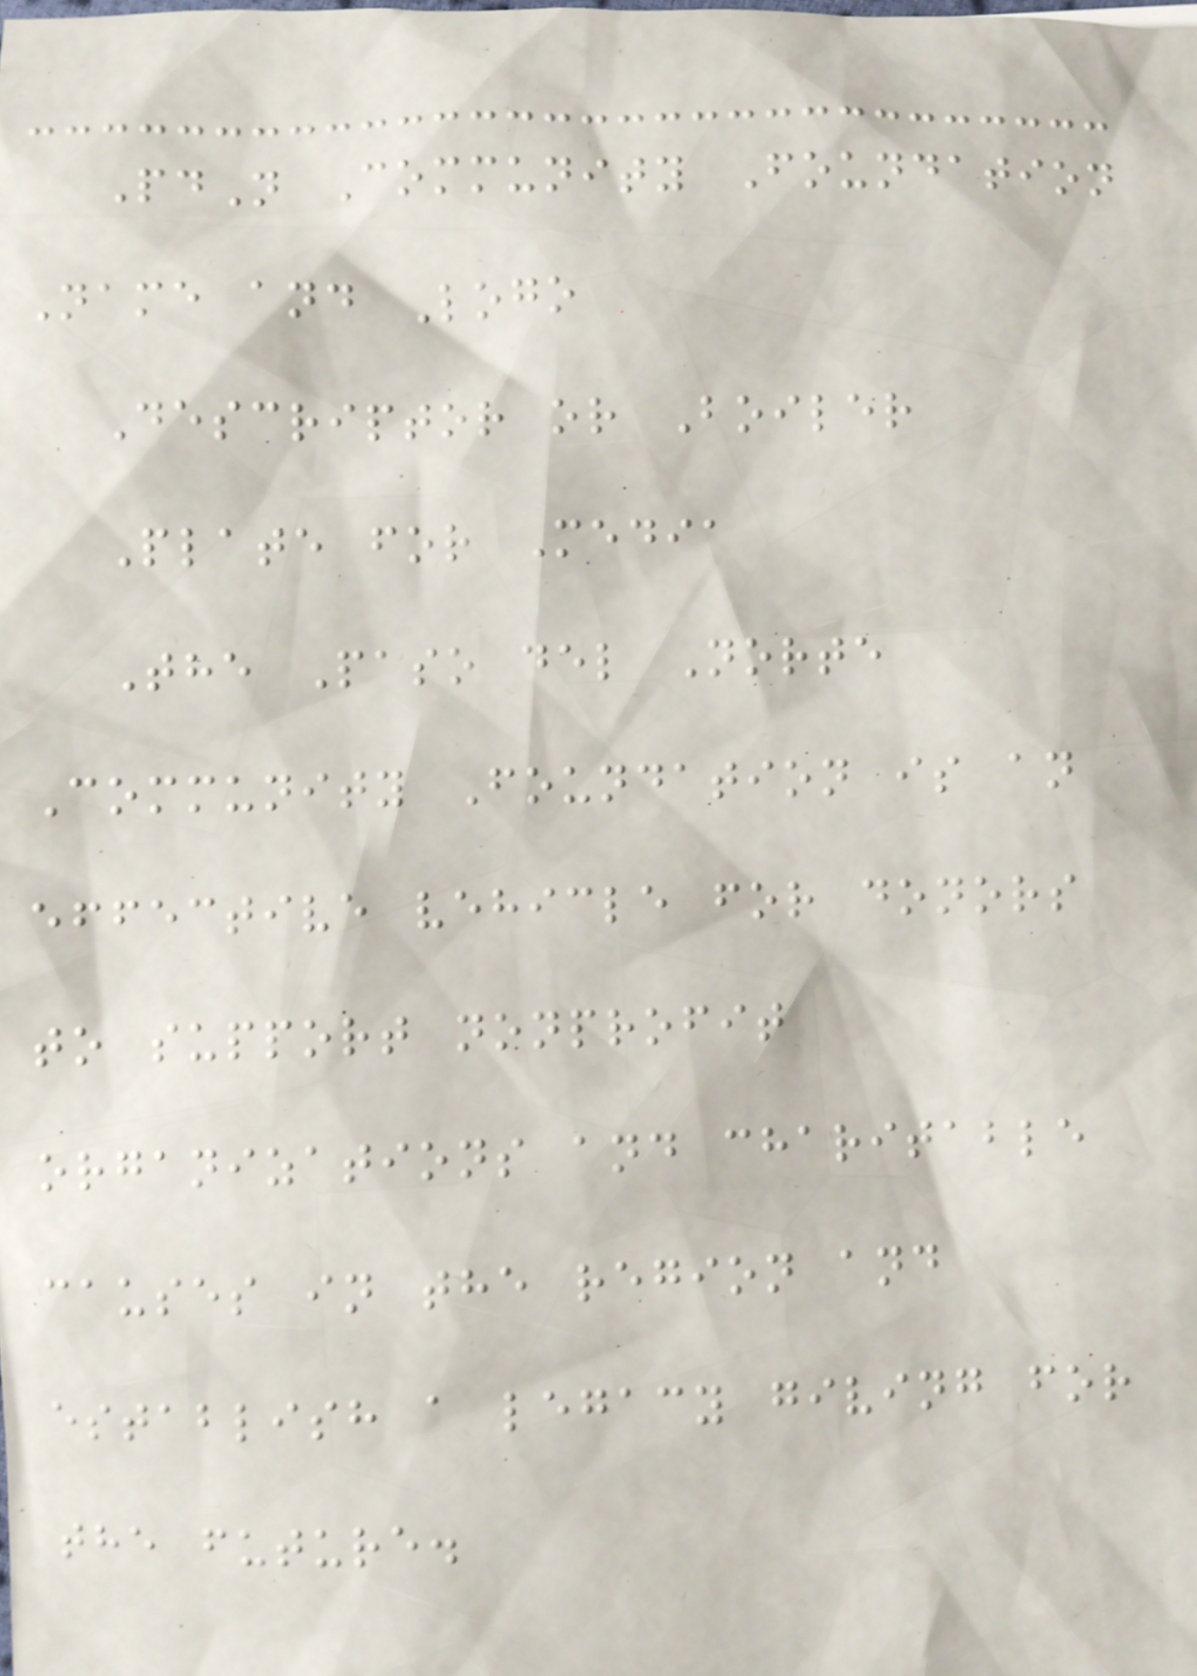PdN Community Foundation
Name and Logo
Descriptor or Boiler
Plate for Media
The Paso del Norte
Community Foundation is an
effective vehicle for donors
to support nonprofit
organizations and charitable
causes in the region and
establish a legacy giving for
the future.
